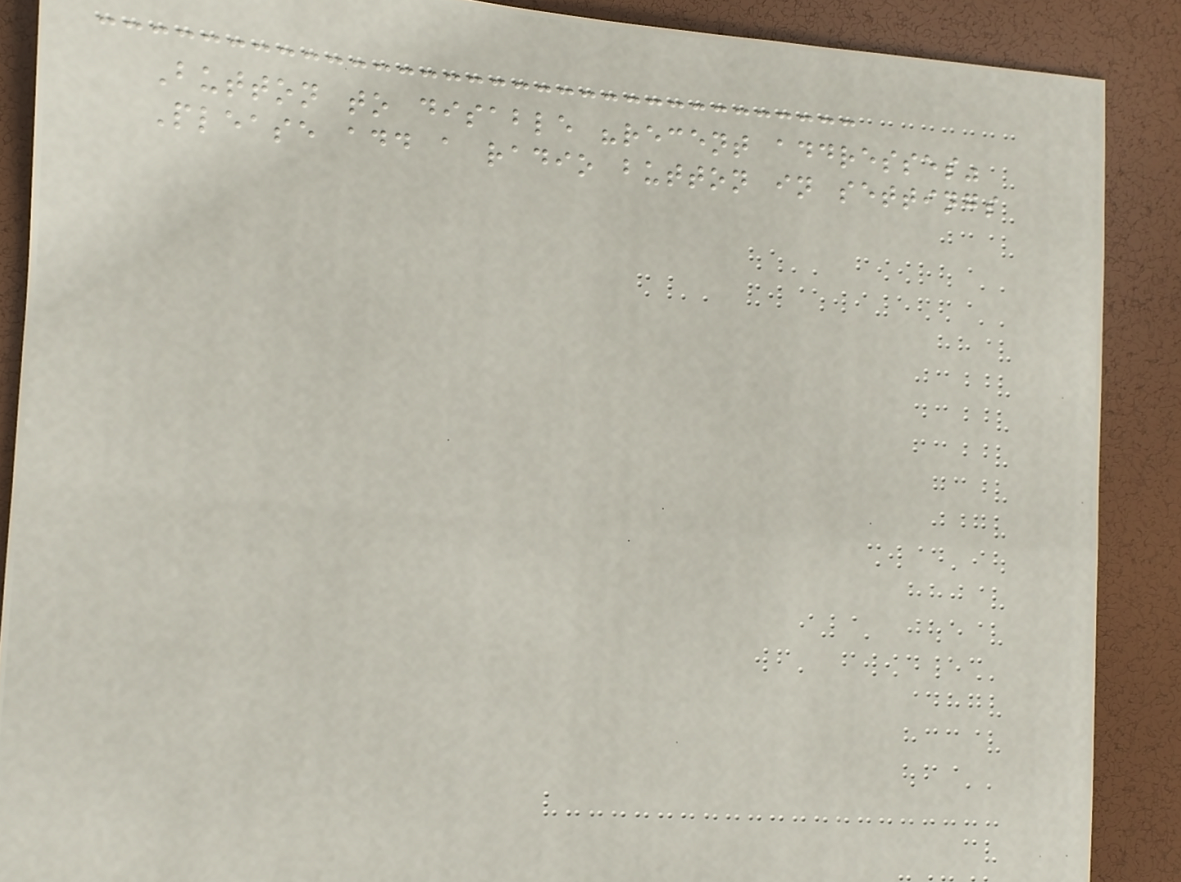Button to disable "recent addresses"
Please add a radio button in settings
